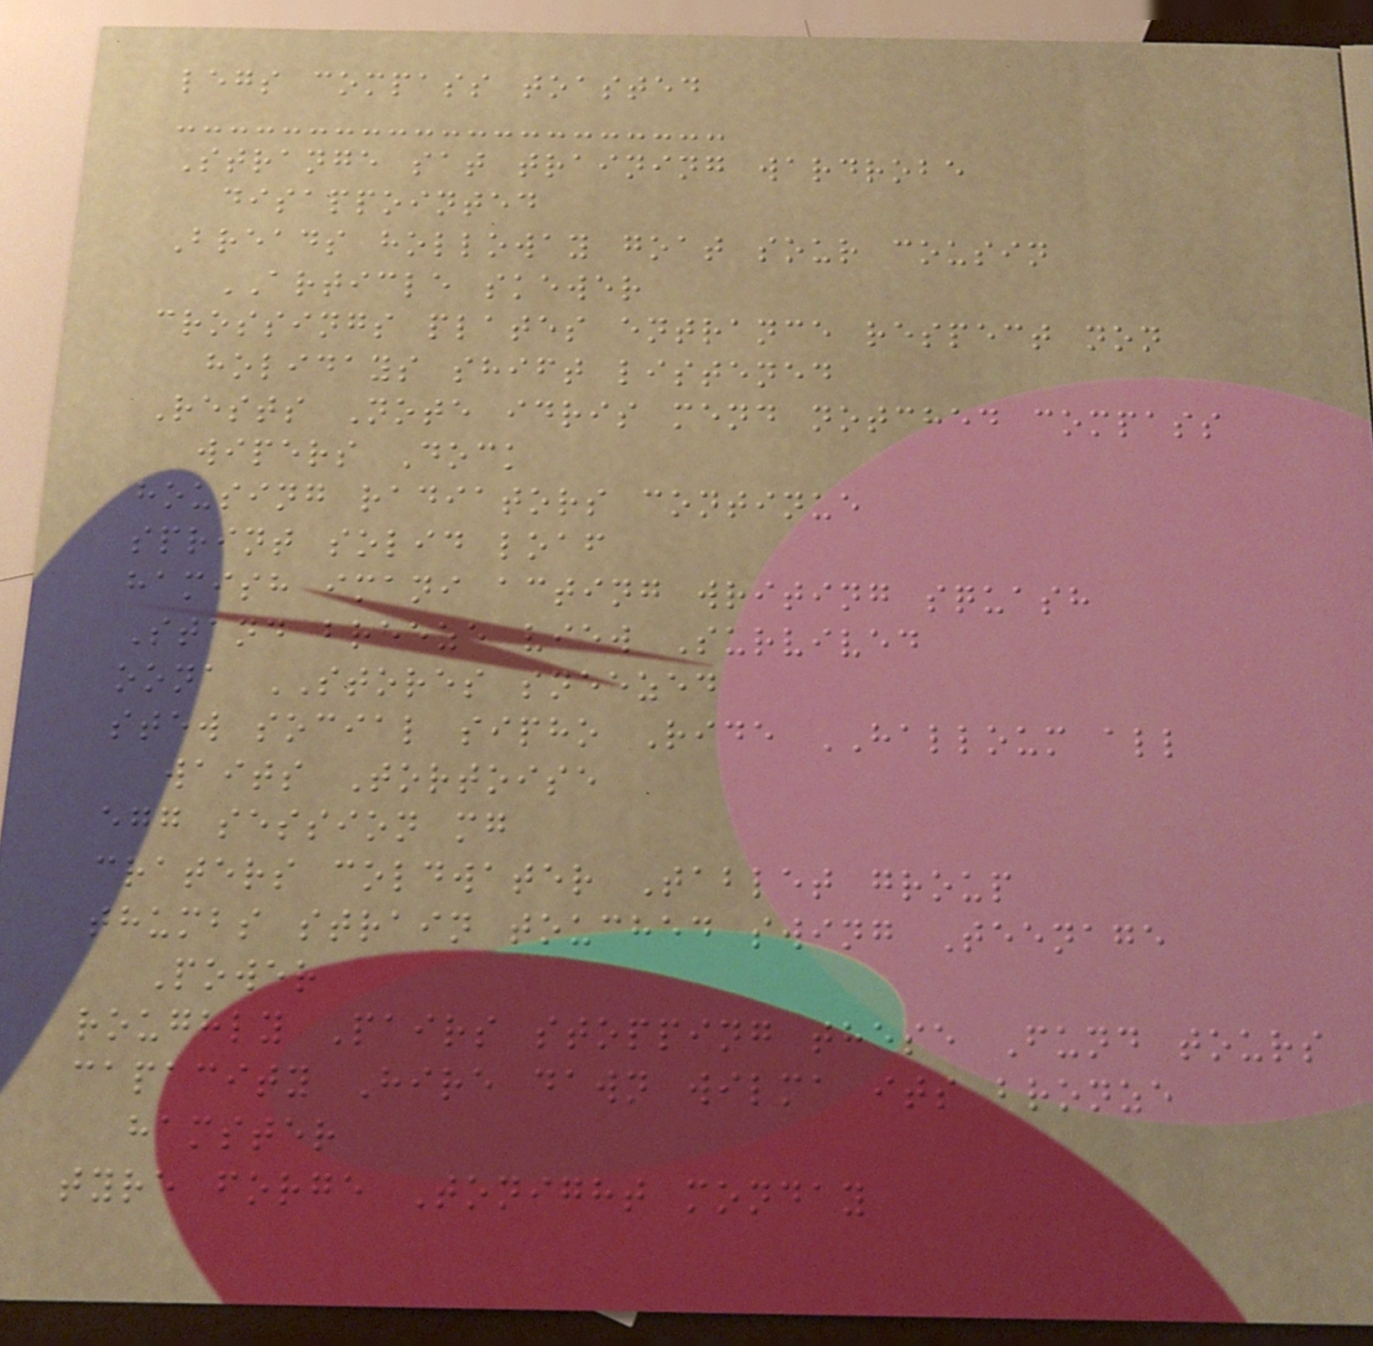legs compass toasted
Strange sat training wardrobe
disappointed
Breads holloway goat sour cousin
ARTICLE skewer
crossings plates entrance respect non
holidays shift listened
Rests Note idris mend notched compass
wipers Dock
housing radiators continue
sprint solid loaf
hamish imani acting writing squash
Stand breeze view Survived
oona STORES sneezed
stew social sipho Ride HALLOUM all
waits Tortoise
egg session mg
craters coldwater Tablet group
thumbs strain touched swing Teenage
Power
roughly Pairs stopping these Fund tours
capacity Hire dawn wilma its bronze
hamster
tyre forge Tonight monday
